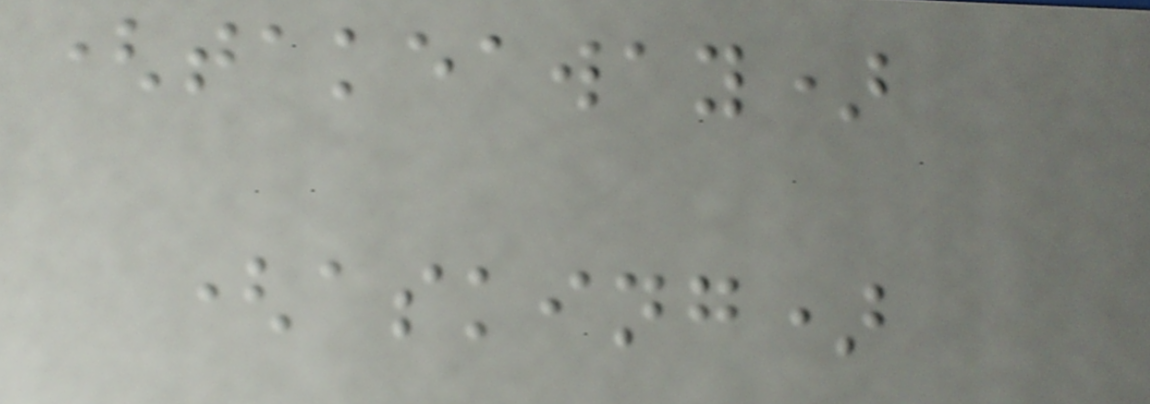(takeaway)
(asking)
